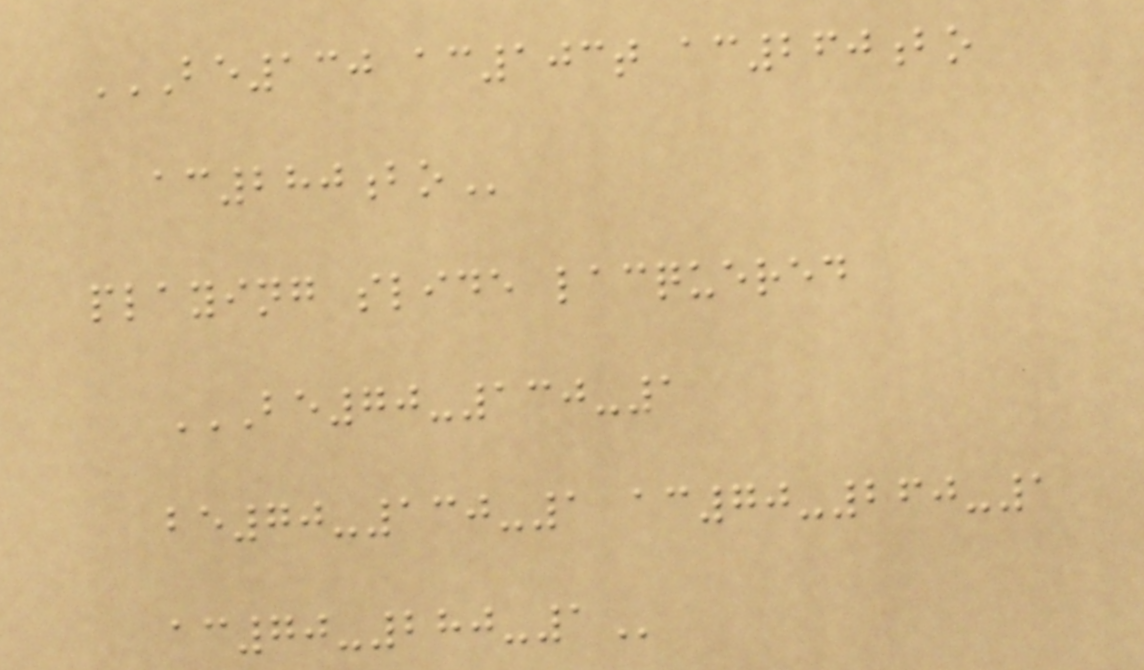BE130 AC103T AC260BO
AC280BO
playing slide lacquered
BE70-130-1
BE70-130-1 AC70-260-1
AC70-280-1
